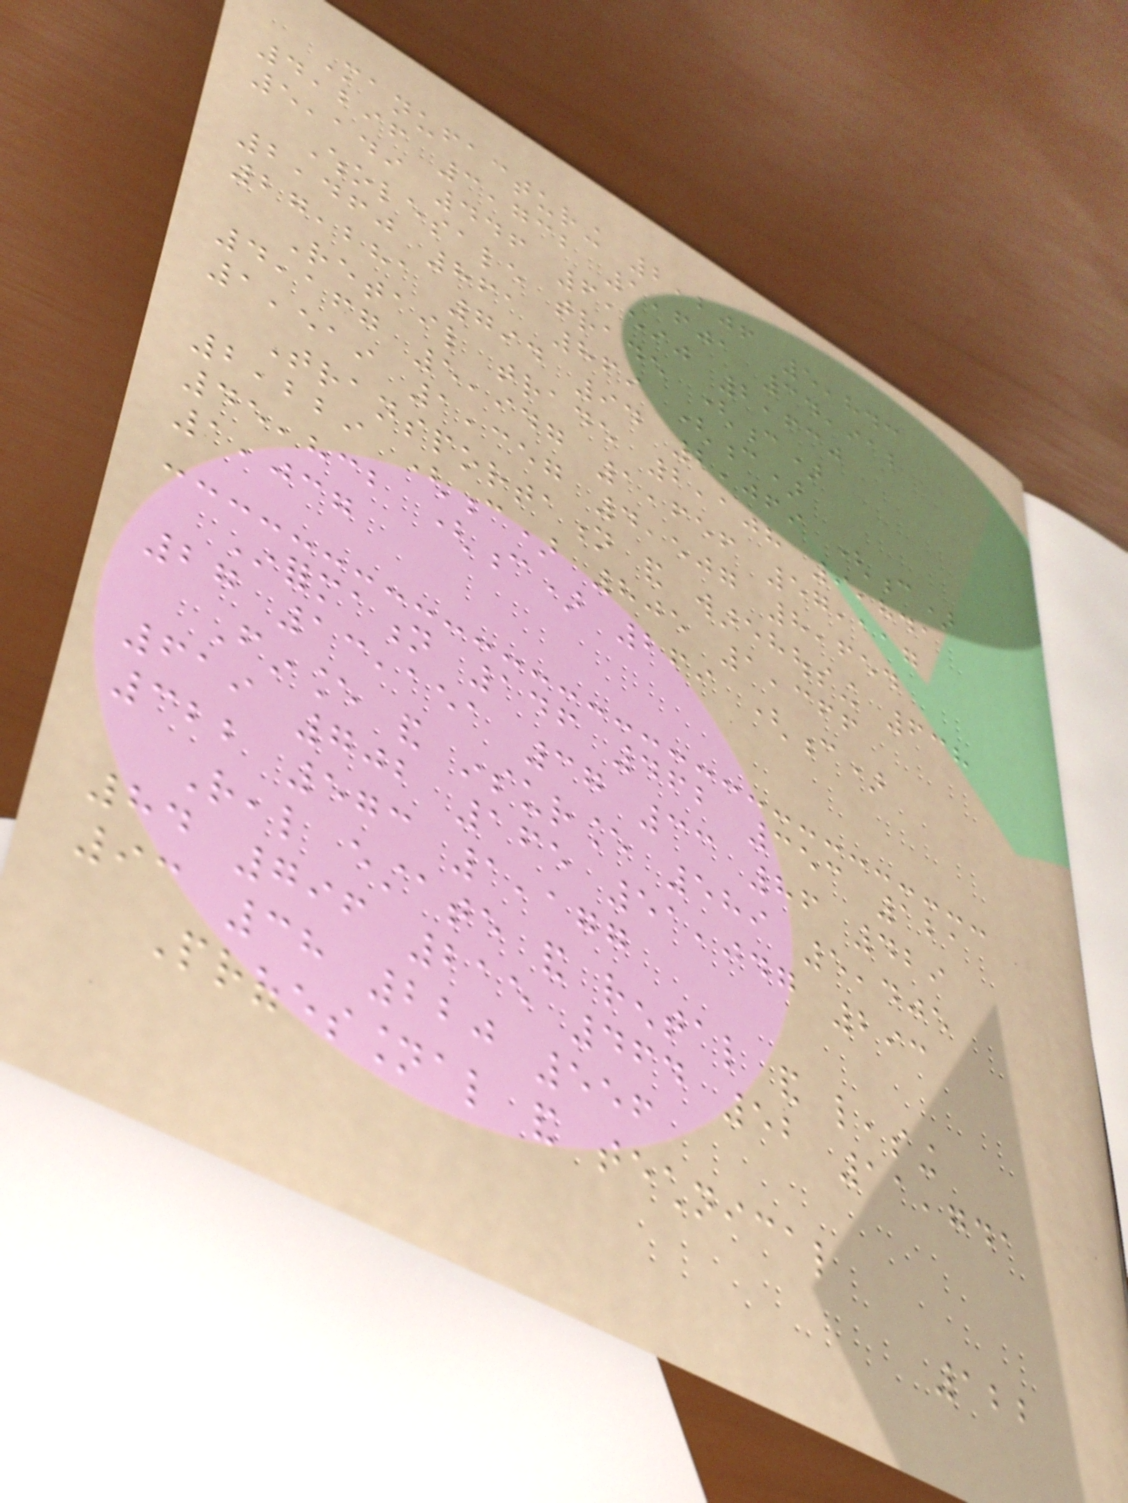Manufacturing 2,206 5,843
4,296 3,732 1,601 34,912
5,149 446 6,590 2,630
Wholesale trade (c)
2,460 861 869 (c)
27,281 794 94 2,069 (c)
Retail trade 2,108 9,841
4,167 5,947 1,656 57,117
1,519 1,357 4,507 8,654
Transportation and warehousing 638
2,229 (c) 805 1,366
45,832 (c) 269 (c)
1,037
Information 146 462 353 121
27 13,151 37 33 86 429
Finance and insurance 589 5,405
619 702 165 51,047 293
322 573 1,177
Real estate and rental and leasing
84 796 215 464 52 11,741
93 38 220 556
Professional and technical
122
